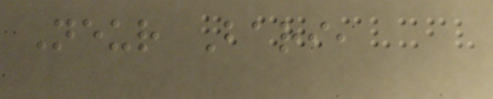Neur Bari,
